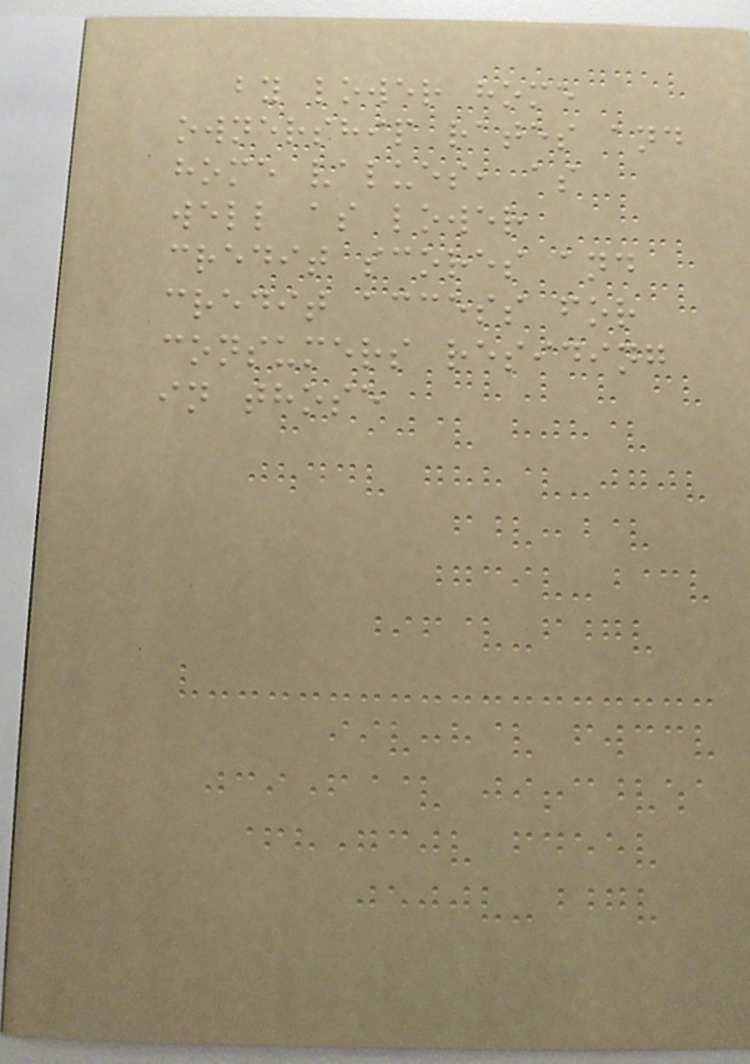by lower home
ownership rates and
home values, as
well as lower
credit scores and
credit access for
consumers residing
in those
